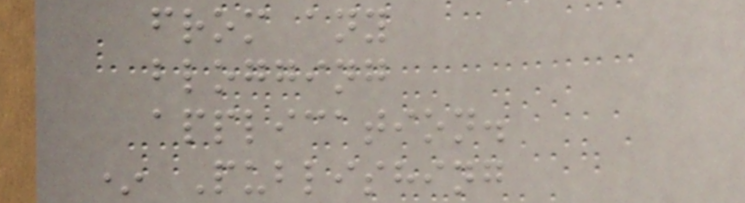from any
blogging
application.
* Publishing
